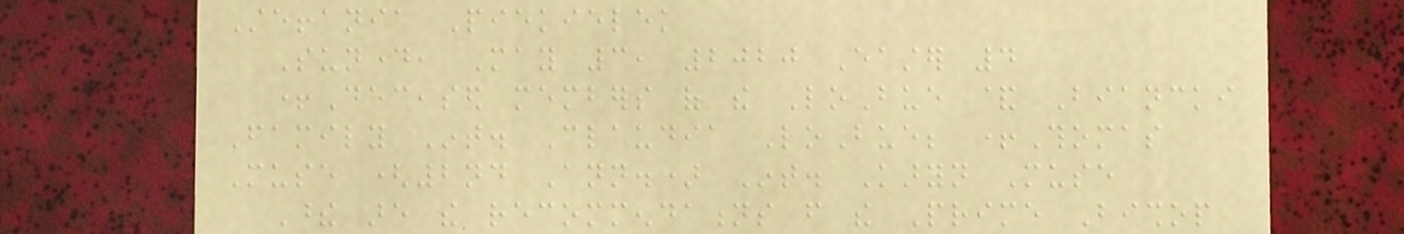Steffania Piekielek
Sunday, May 3, 2020 Easter 4
+Deceased members of the LoBue & Biancki
Family Int. Claudia LoBue; +Thomas
Muse (2nd Ann.) Int. Karyn Muse
These are the recommendations from the Prime Bishop
